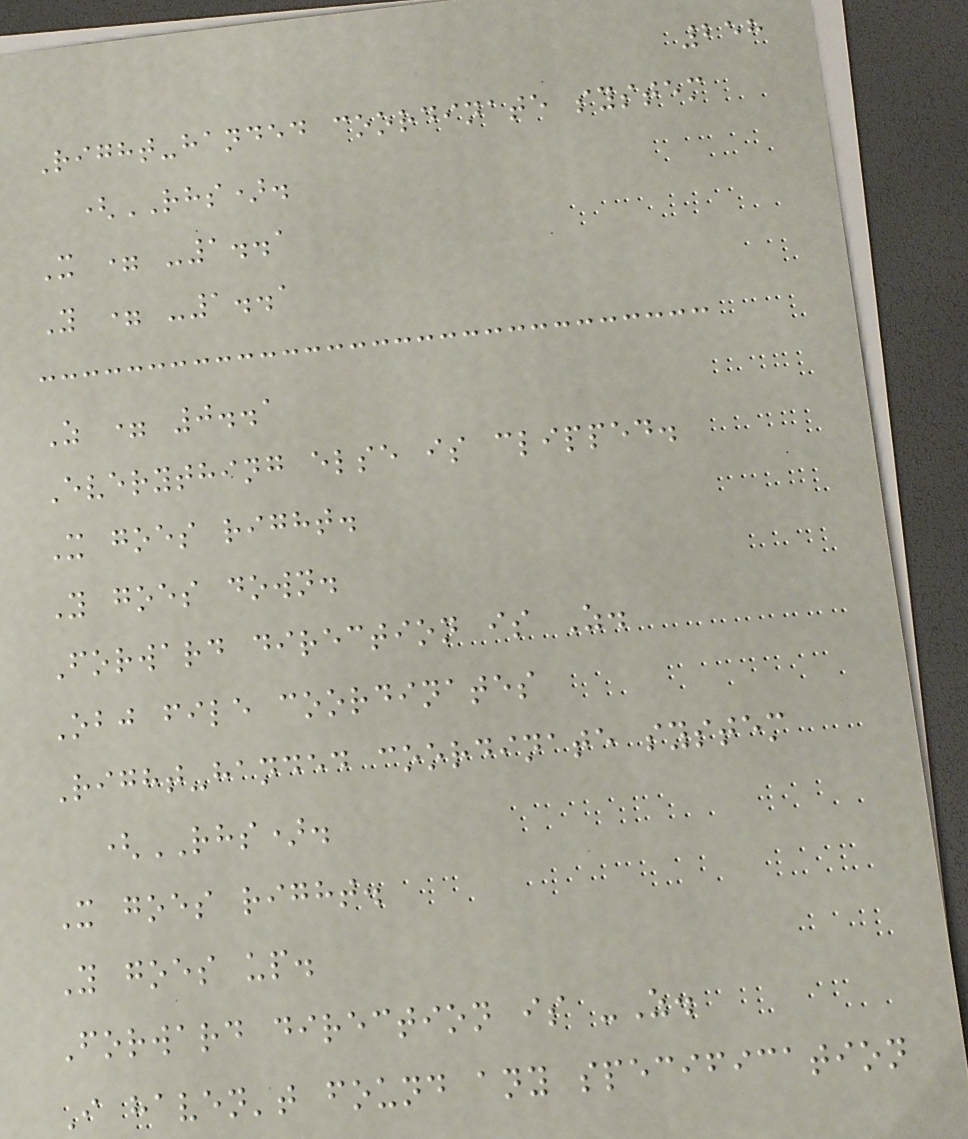258
Right-handed coordinate system
(RHS).
X = -1..1
Y = -1..1
Z = 0..1
Everything else is clipped.
X goes right.
Y goes down.
Forward direction is Z.
Obj file coordinates
Right-handed coordinate system
(RHS).
X goes right.
Y goes up.
Forward direction is -Z.
I haven't found any specification
